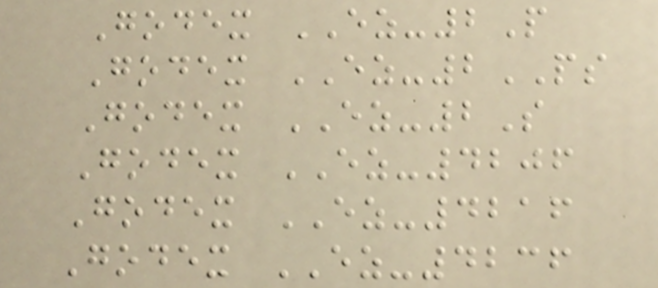Godex EZ-2P
Godex EZ-2PS
Godex EZ-2S
Godex EZ-4206
Godex EZ-4216
Godex EZ-4236
